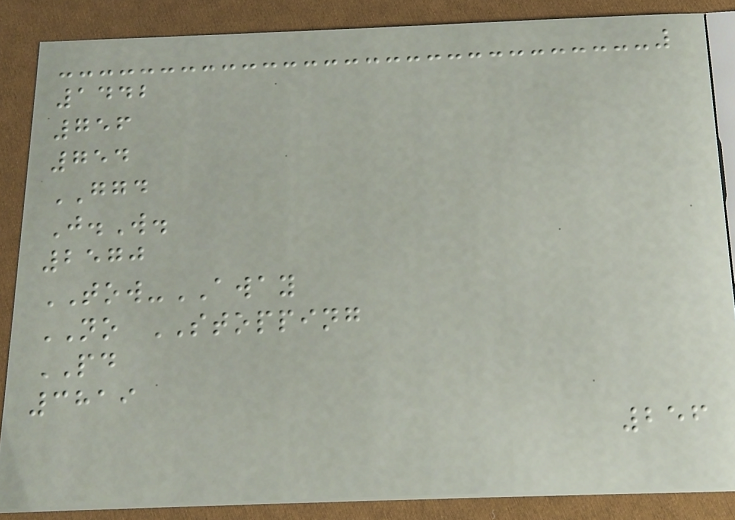1442
756
754
GGD
J.W.
2570
TOW-AWAY
NO STOPPING
PD
3819
256
